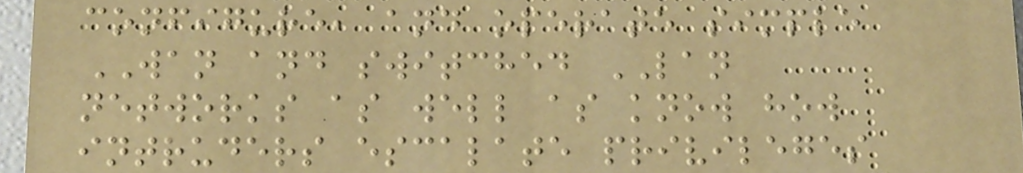configure, and operate simple
WAN and switched LAN
networks as well as know how
intruders escalate privileges
